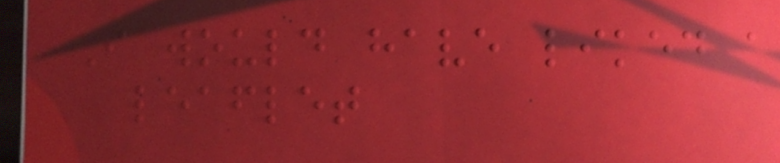I would have liked a
leaflet
